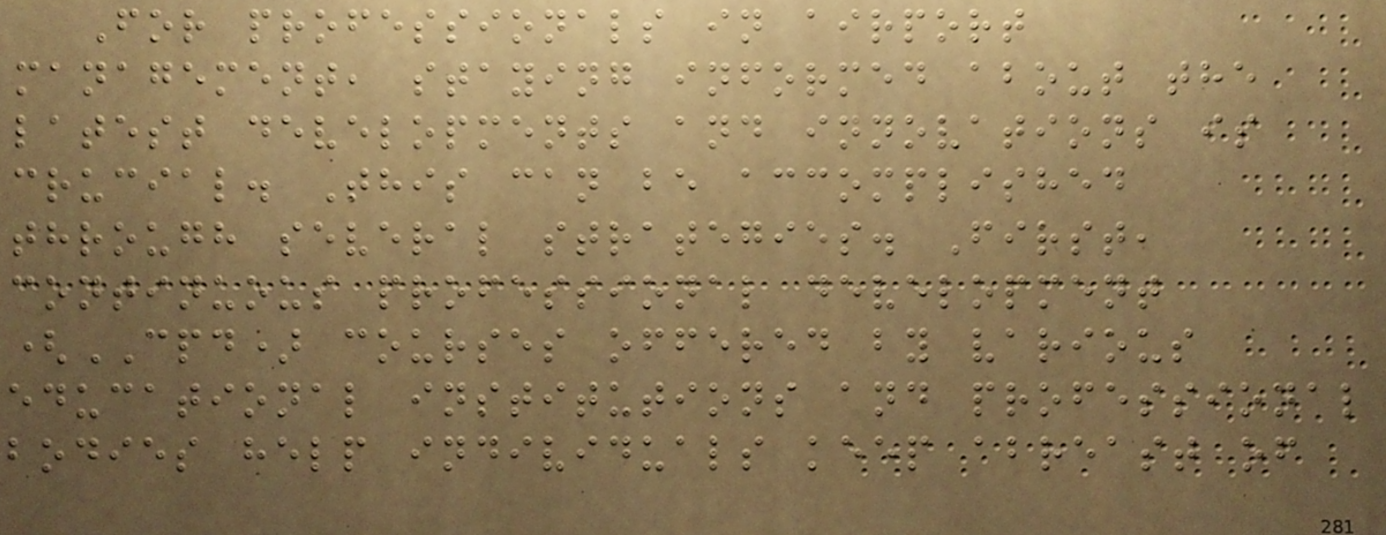For professionals in airport
management, staying informed about the
latest developments and innovations is
crucial. This can be accomplished
through several strategies. First,
continuous professional development
(CPD) courses offered by various
educational institutions and professional
bodies help individuals keep abreast of
